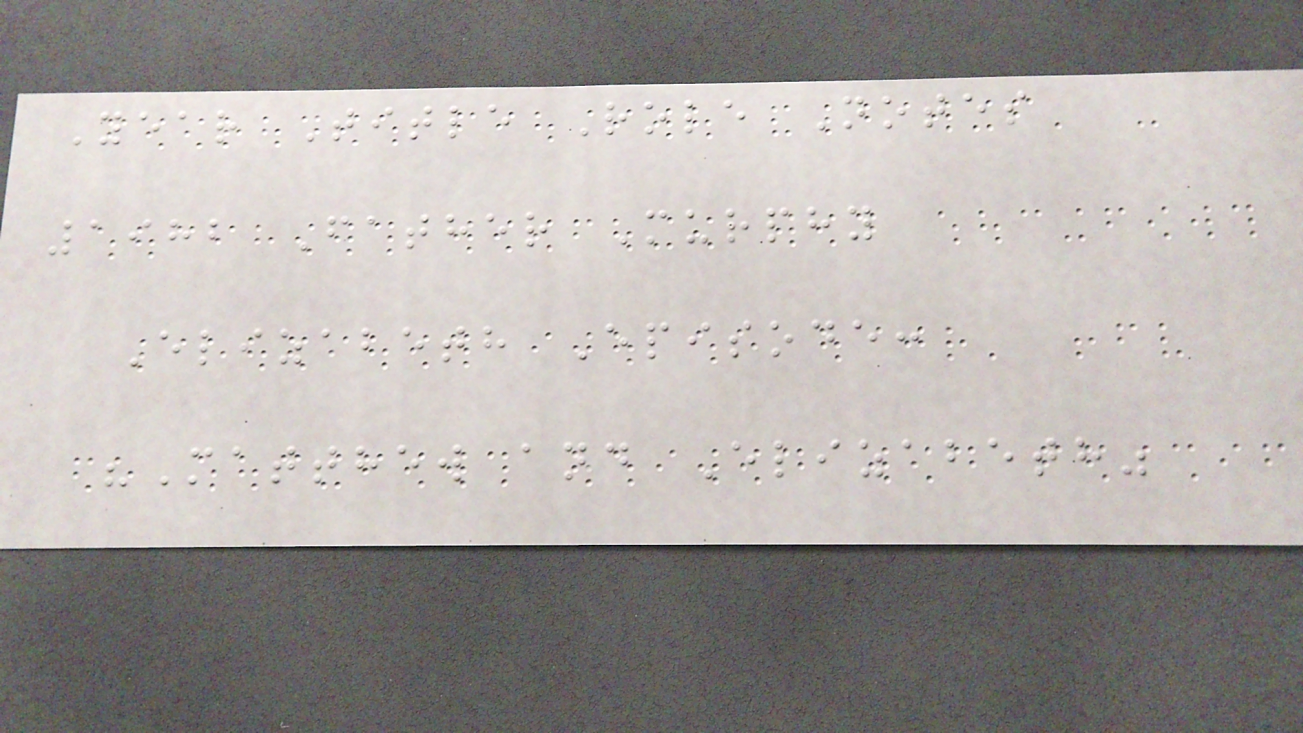Year Title Role Notes
1982 Father Murphy
Elizabeth Episode:
"Matthew and Elizabeth"
